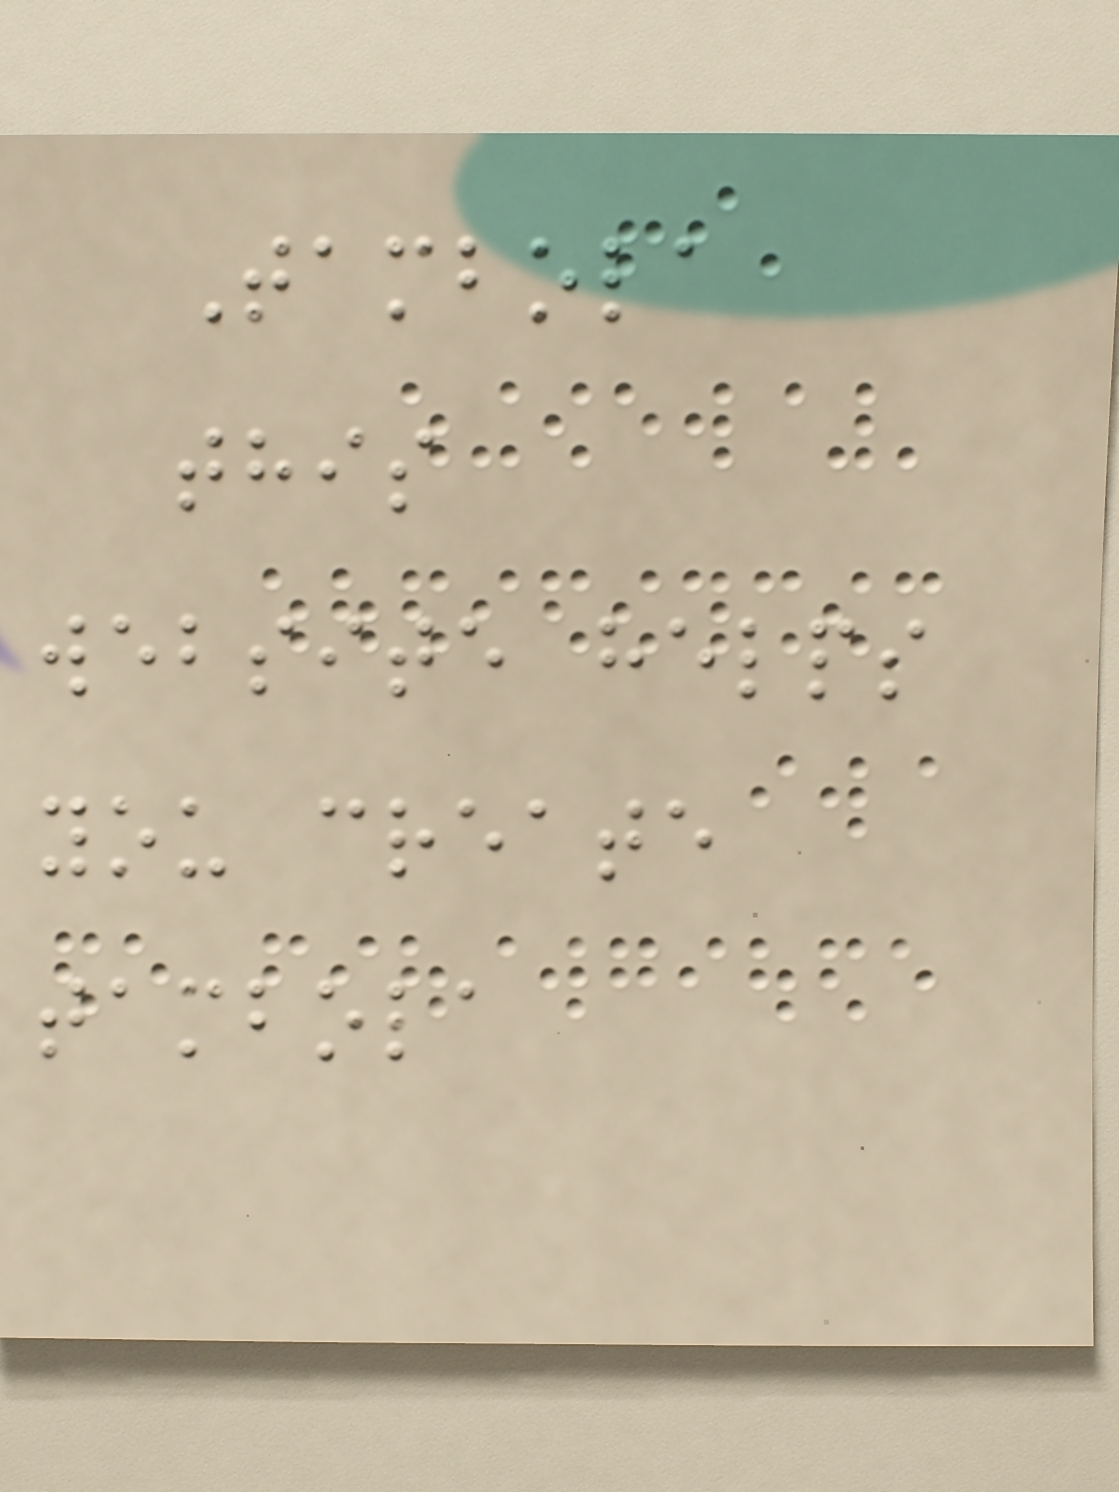Tambola
this
website helps
you create
tambola
